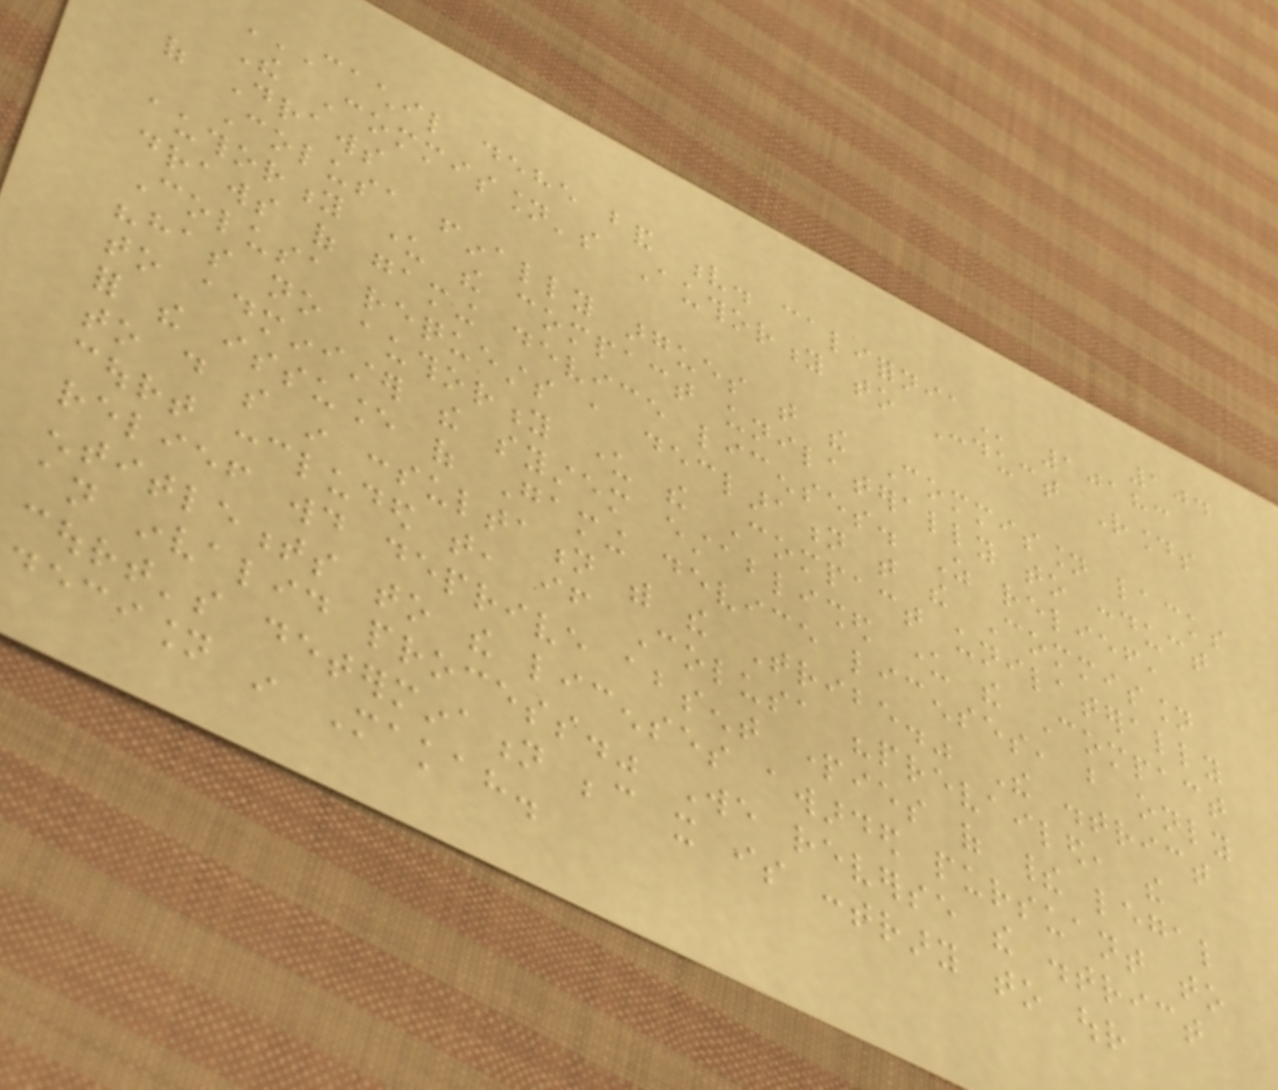104
CACHIL DEHE BAND V. CALIFORNIA 10183
The Commission's Authority to Conduct Rounds
of Draws
Colusa finally argues that the Commission lacks
authority under the compact unilaterally to conduct
draws of gaming device licenses. As relief,
Colusa requests a declaration that the Commission
"has no authority under the Compact unilaterally
to administer the system established under the Compact
for the issuance of Gaming device licenses, but only
to do so in consultation with the Tribe." The district
court concluded that, if Colusa "prevailed, the
relief would deprive absent parties of their legal
entitlements to the licenses awarded pursuant to
an invalid process." We reverse the district
court's determination because it is contrary to our
decision in Makah.
